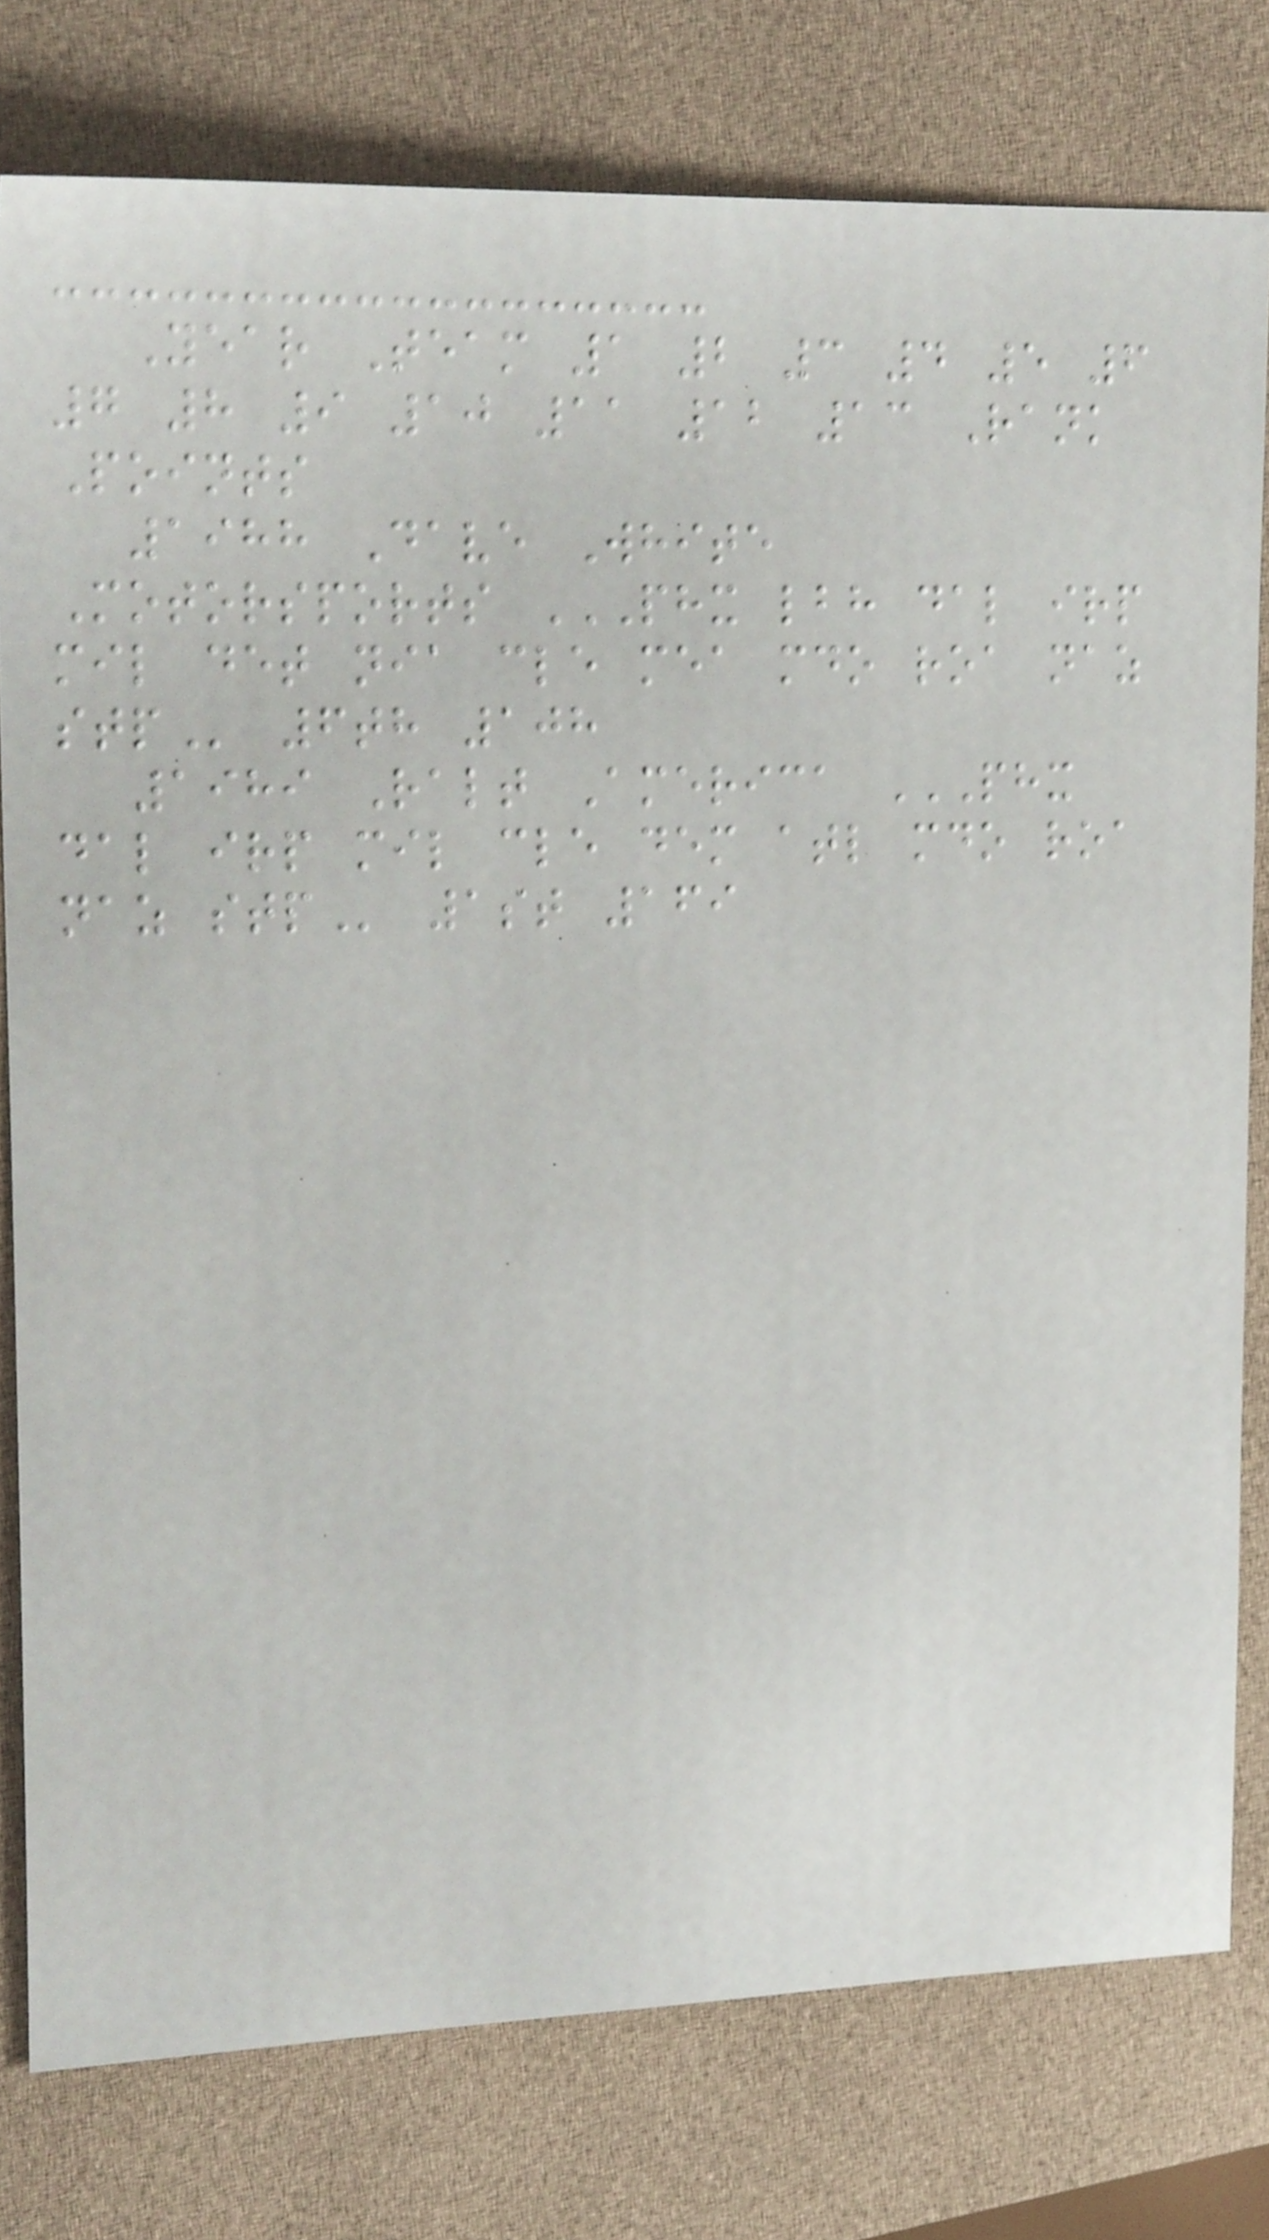Year Team 1 2 3 4 5 6
7 8 9 10 11 12 13 Rank
Points
1988 Dave White
Motorsports PHX LBH DAL IRP
MIL DET NIA CLE MEA MDO ROA NAZ
STP 6th 108
1989 Ralt America PHX
DAL IRP MIL CLE DEM ATL MDO ROA
NAZ STP 1st 169
